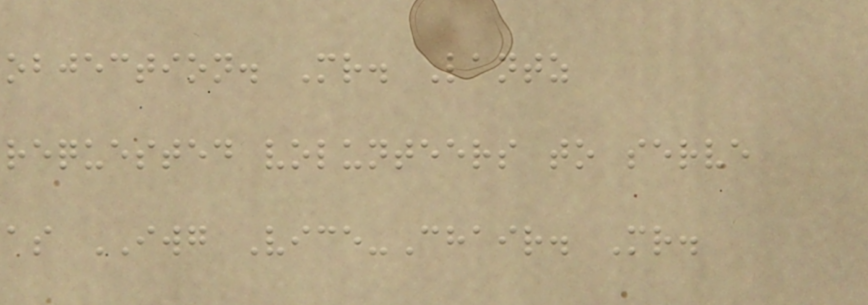objection. Mr. Lantz
requested volunteers to serve
as IWG Vice-Chair. Mr.
